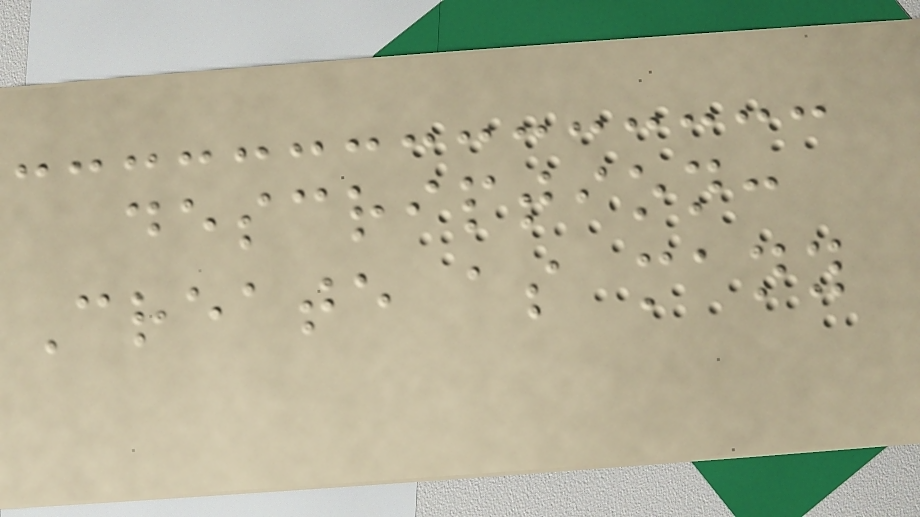description:
Create as many
